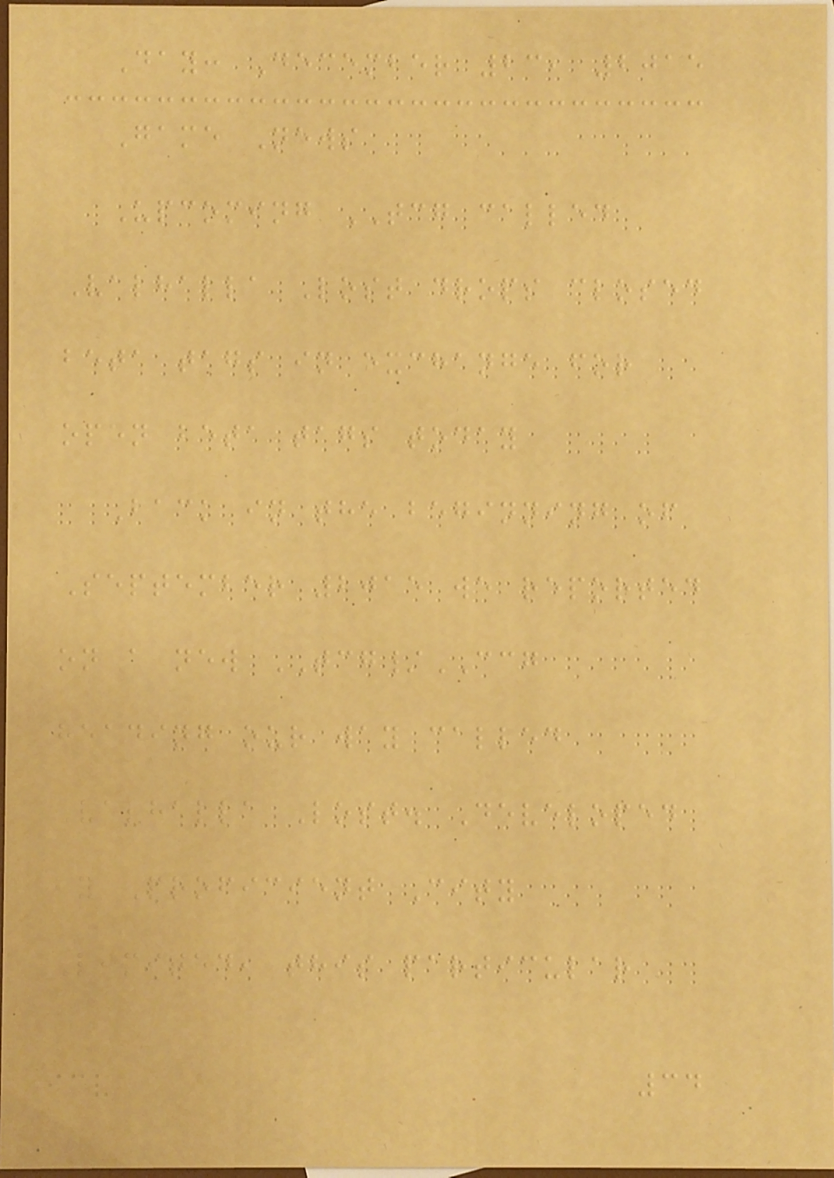Day: December 23, 2015
Game News
Upcoming TCG called
Valhalla Lost drops closed
beta tags in exchange for
open beta tags today
Back in the beginning of
September 2015 we reported
on a new TCG/CCG
heading our way called
Valhalla Lost. Developed
by Proficient City
Limited, this particular
34
